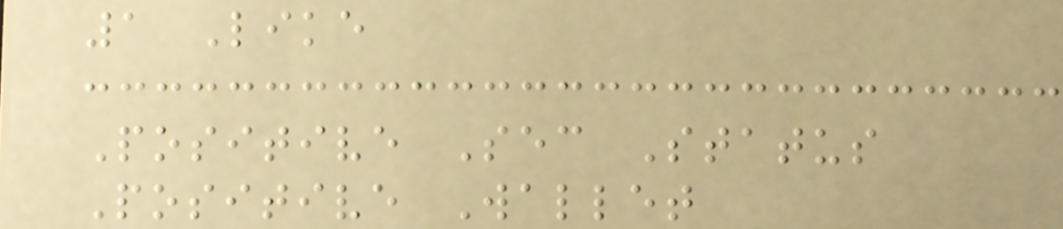1 Like
Positive Sec Status
Positive Wallet
